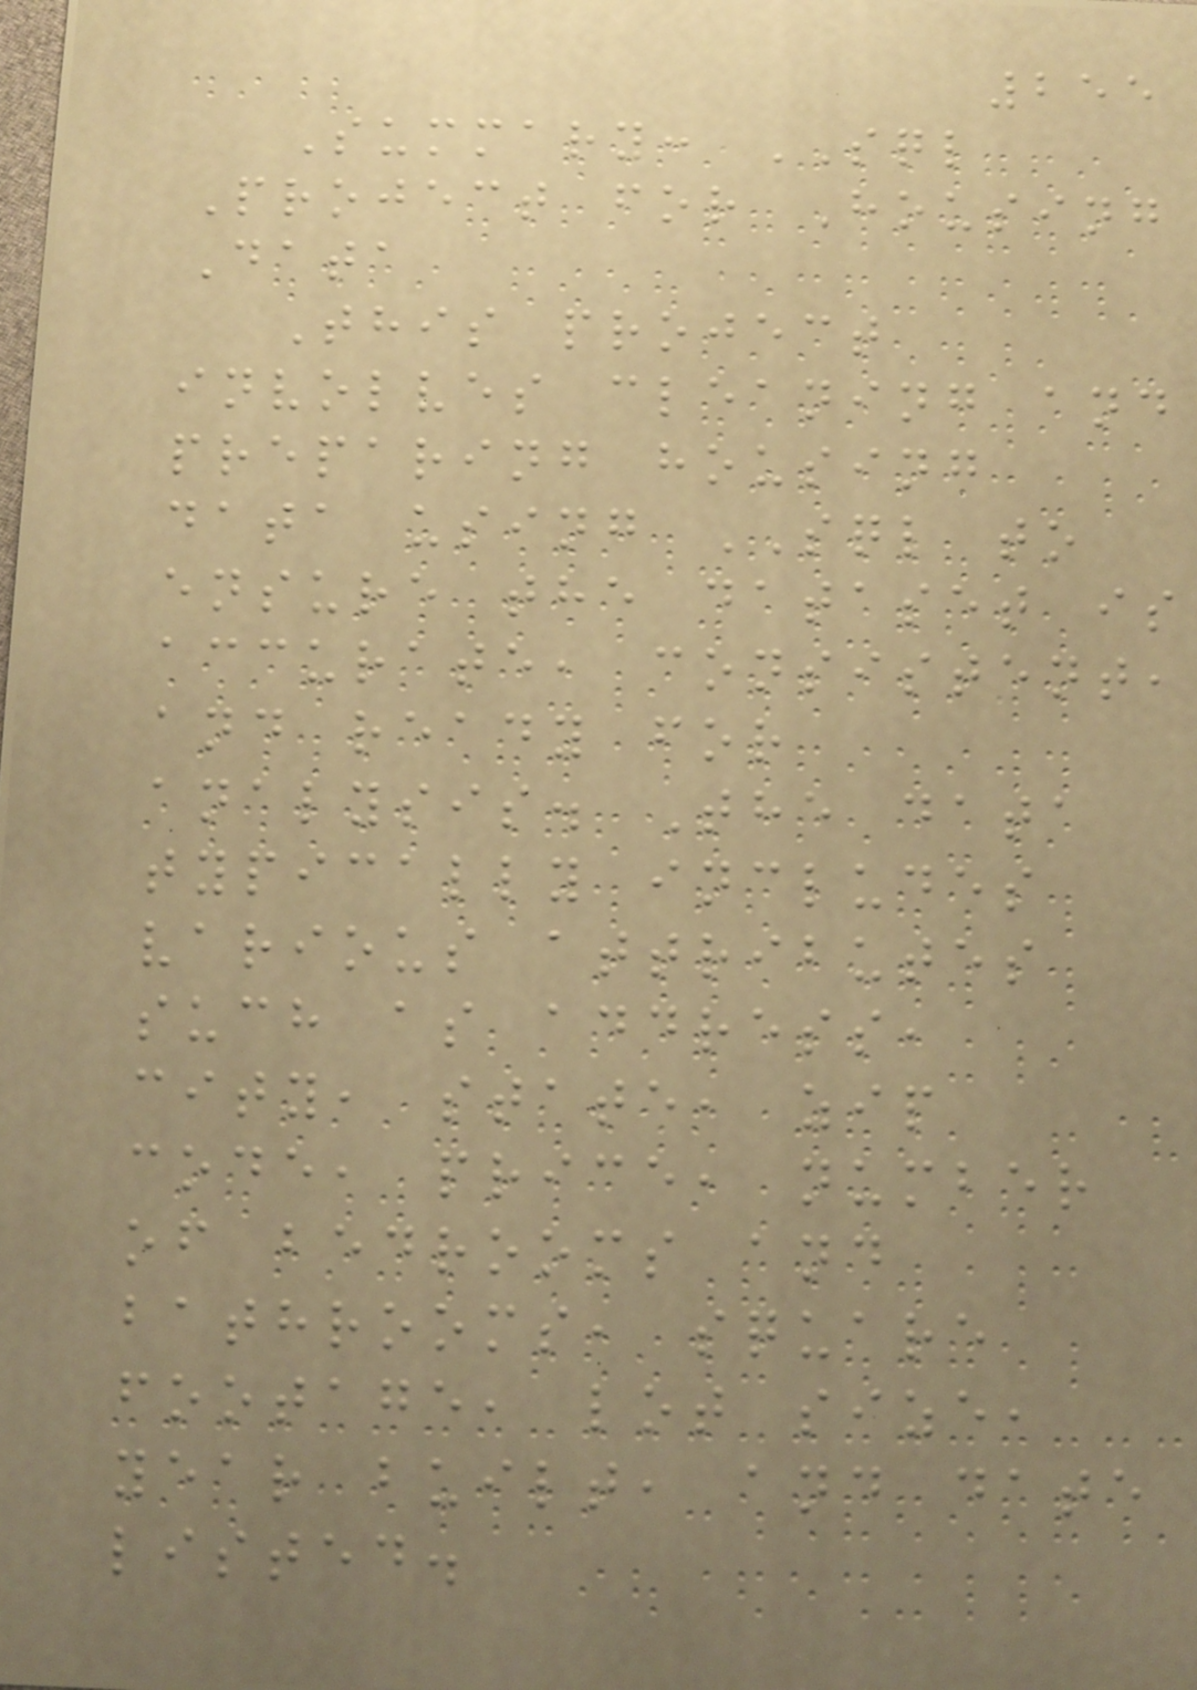255
Summary: SQL
Project for Housing
Data
This project
involves cleaning and
preparing housing
data using SQL to
ensure the dataset is
accurate, consistent,
and ready for
analysis. The data
typically includes
various attributes
such as address,
city, state, zip
code, price, number
of bedrooms and
bathrooms, square
footage, lot size,
year built, and date
listed.
